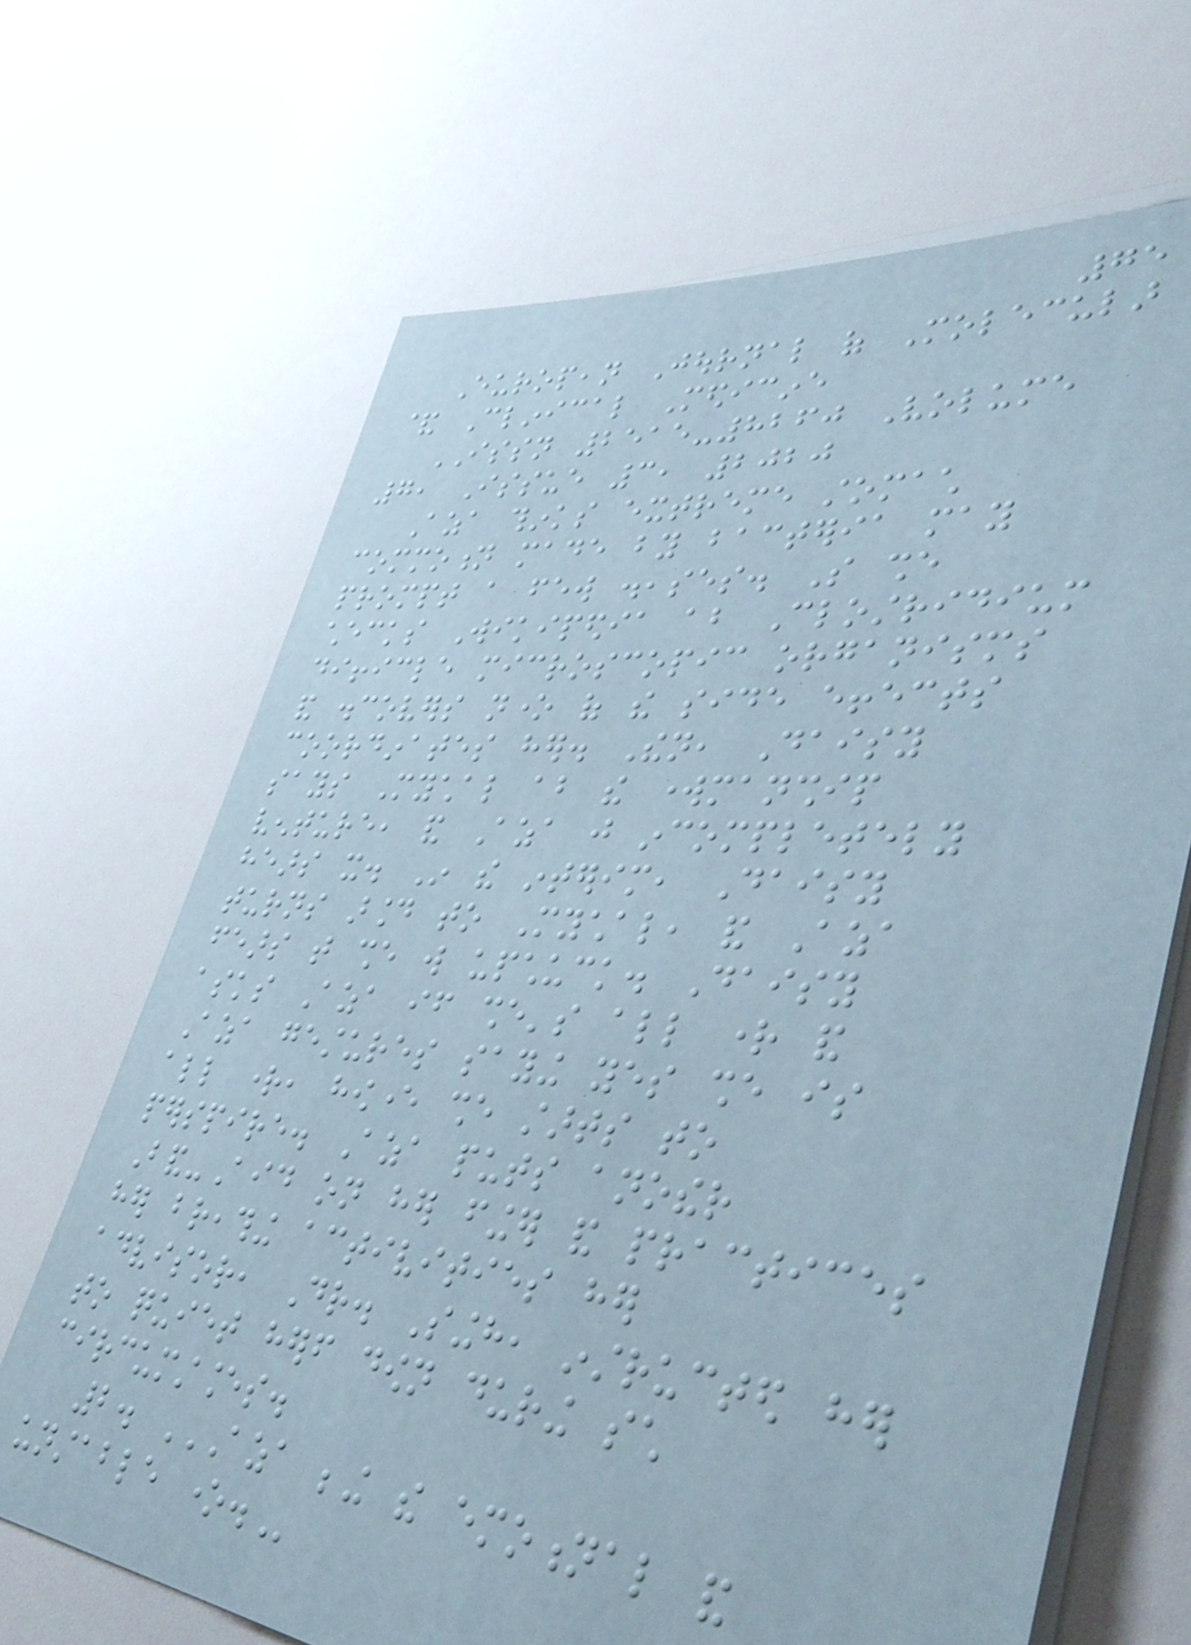75
European Journal of Molecular
& Clinical Medicine
ISSN 2515-8260 Volume
7, Issue 3, 2020
Aza thinks extreme stomach
commotion made by bacteria may
prompt a few diseases. So she
checks Wikipedia about Clostridium
difficle microscopic organisms
and discovers none of the side effects
coordinates her. Then, Daisy
says Mychal about the workmanship
venture, and Aza just incompletely
hears it. In the interim, Daisy
turns around to Mychal, and Aza
fears that she will upchuck. Daisy
asks Aza if she's all right and
Aza gestures saying yes she is
all right, however she starts to
perspire. Aza puts another
Band-Aid on her finger and practices
her breathing activities her
advisor, Dr. Singh, instructed her
to quiet herself down during such
circumstances.
2. AZA BEING THE EMOTIONAL AND
UNSTABLE ONE.
